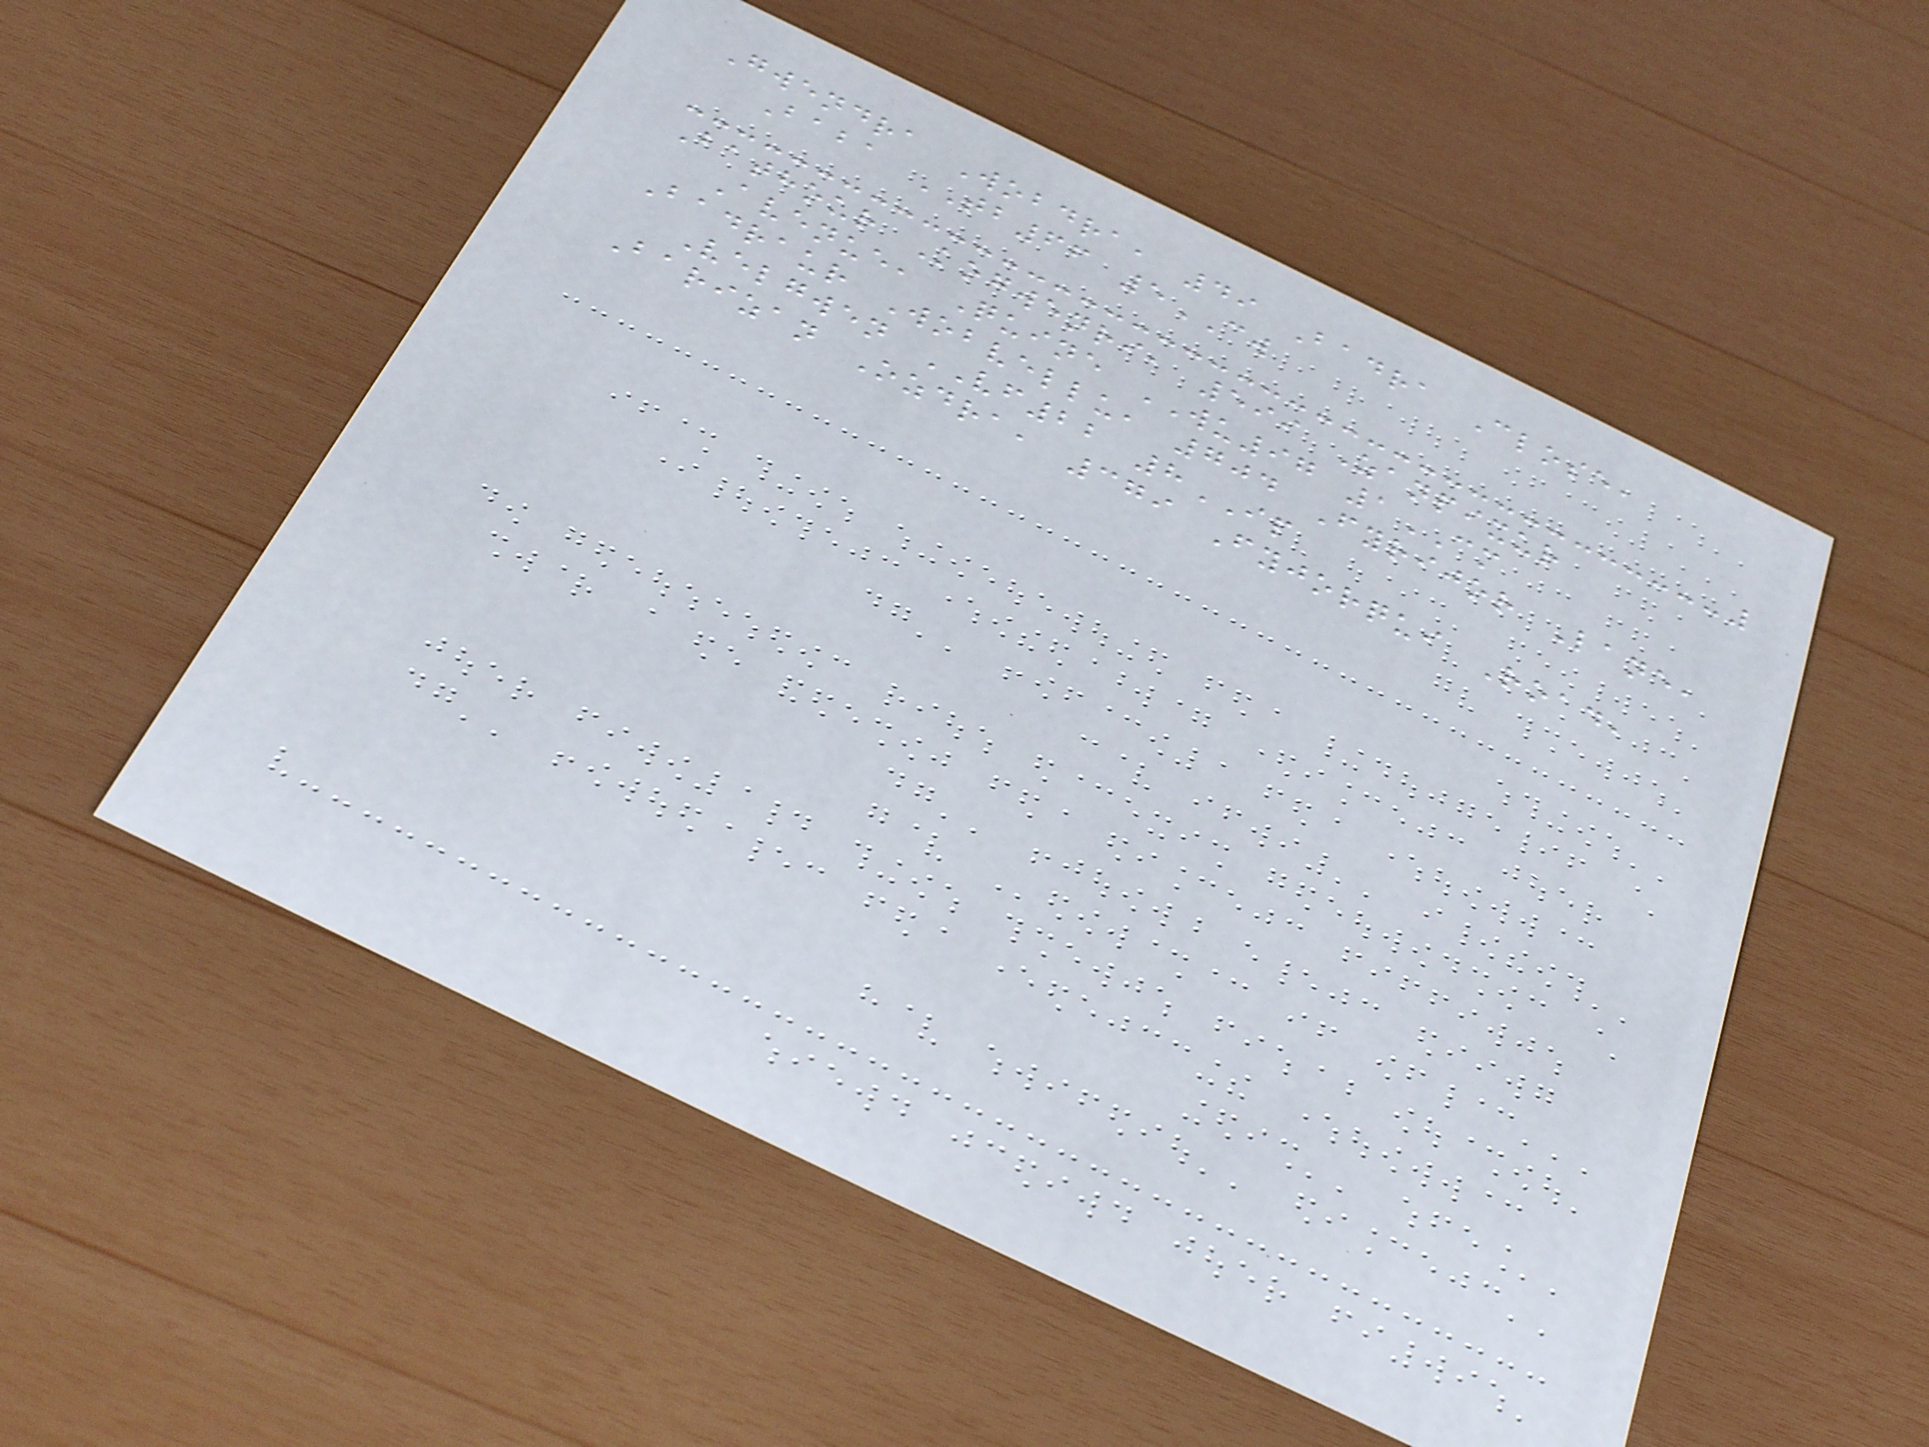Gwendra Wobdra, 49 Badra Close,
Baba TB66 5CW
Bathour Kogwenri, 599 Zanpixur
Avenue, Quine WU97 1CM
Badraur Wobvellu, 704 Fyrijor Lane,
Velgwen VF22 8IP
Barizan Ozdra, 379 Fyjorqui Road,
